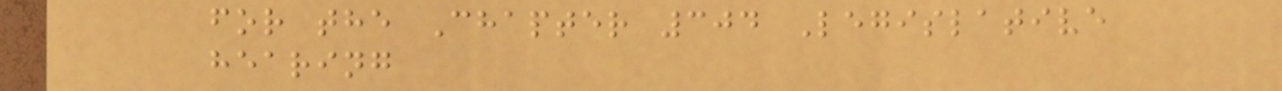for the Chapter 304 Legislative
hearing
